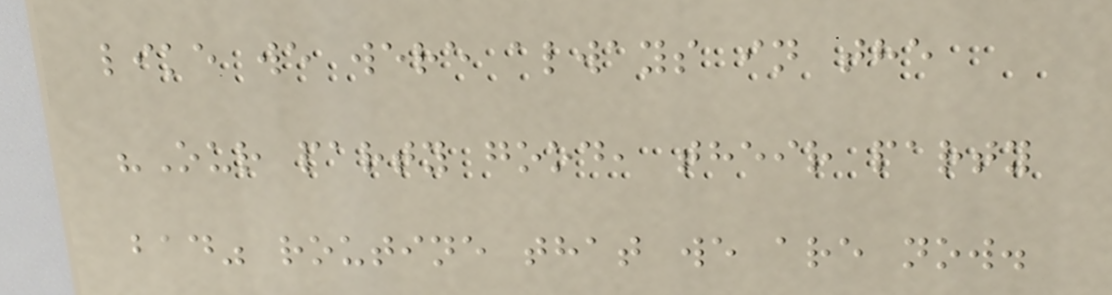like we were always in the
"Our party good, their party
bad" routine that we are now.
